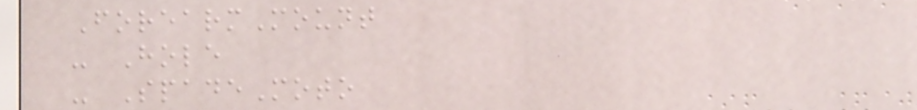ForearmMount
- Hole
- SpadeMoto
